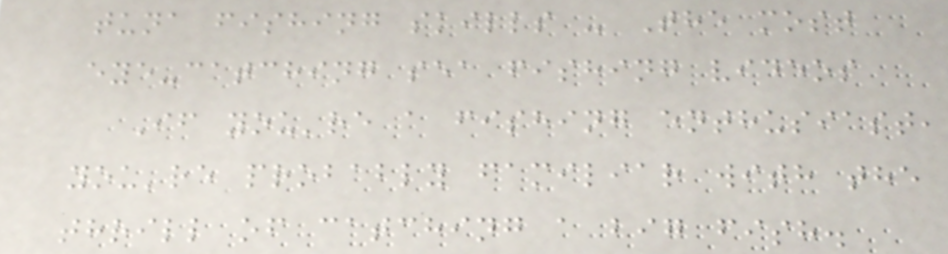tuna fishing skills - The most
eye-catching sea fishing videos
If you're a fishing enthusiast,
you're probably familiar with the
thrill of catching a big fish.
